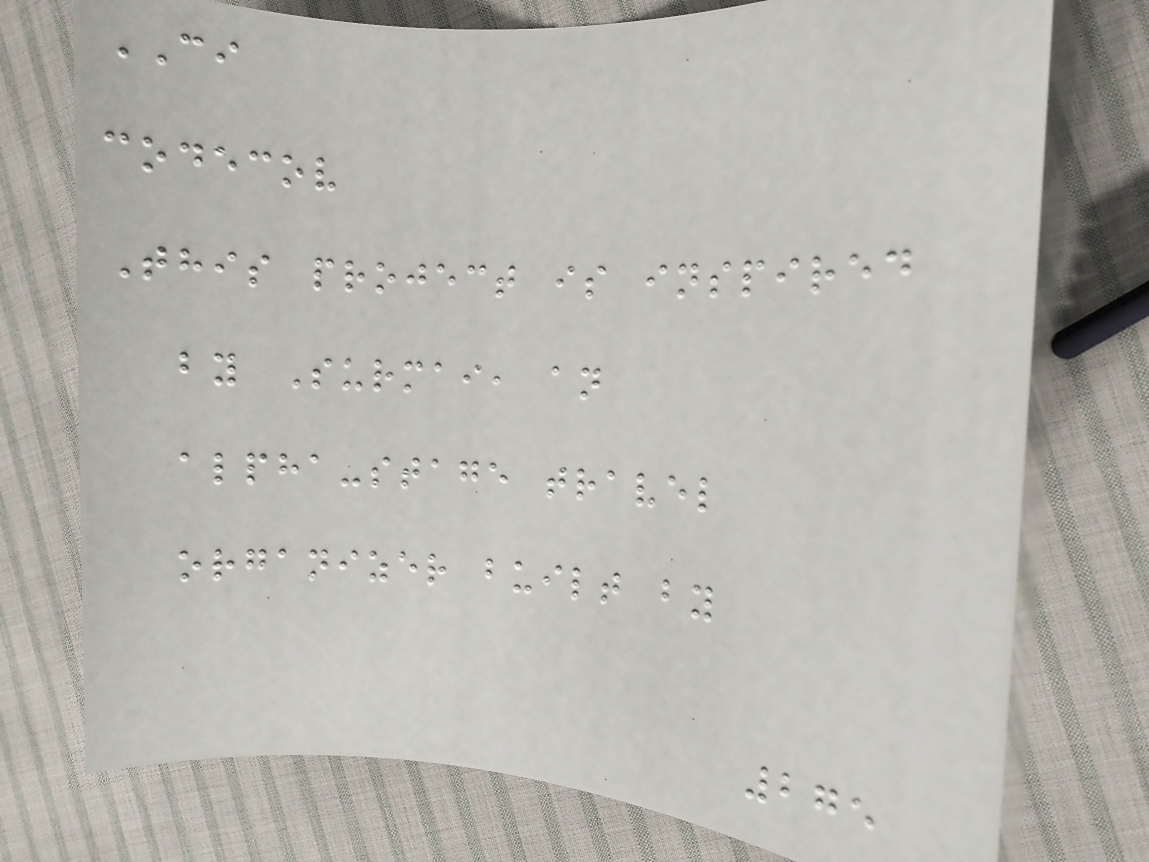CI
codecov
This project is inspired
by Surmai, an
alpha-stage travel
organizer built by
275
